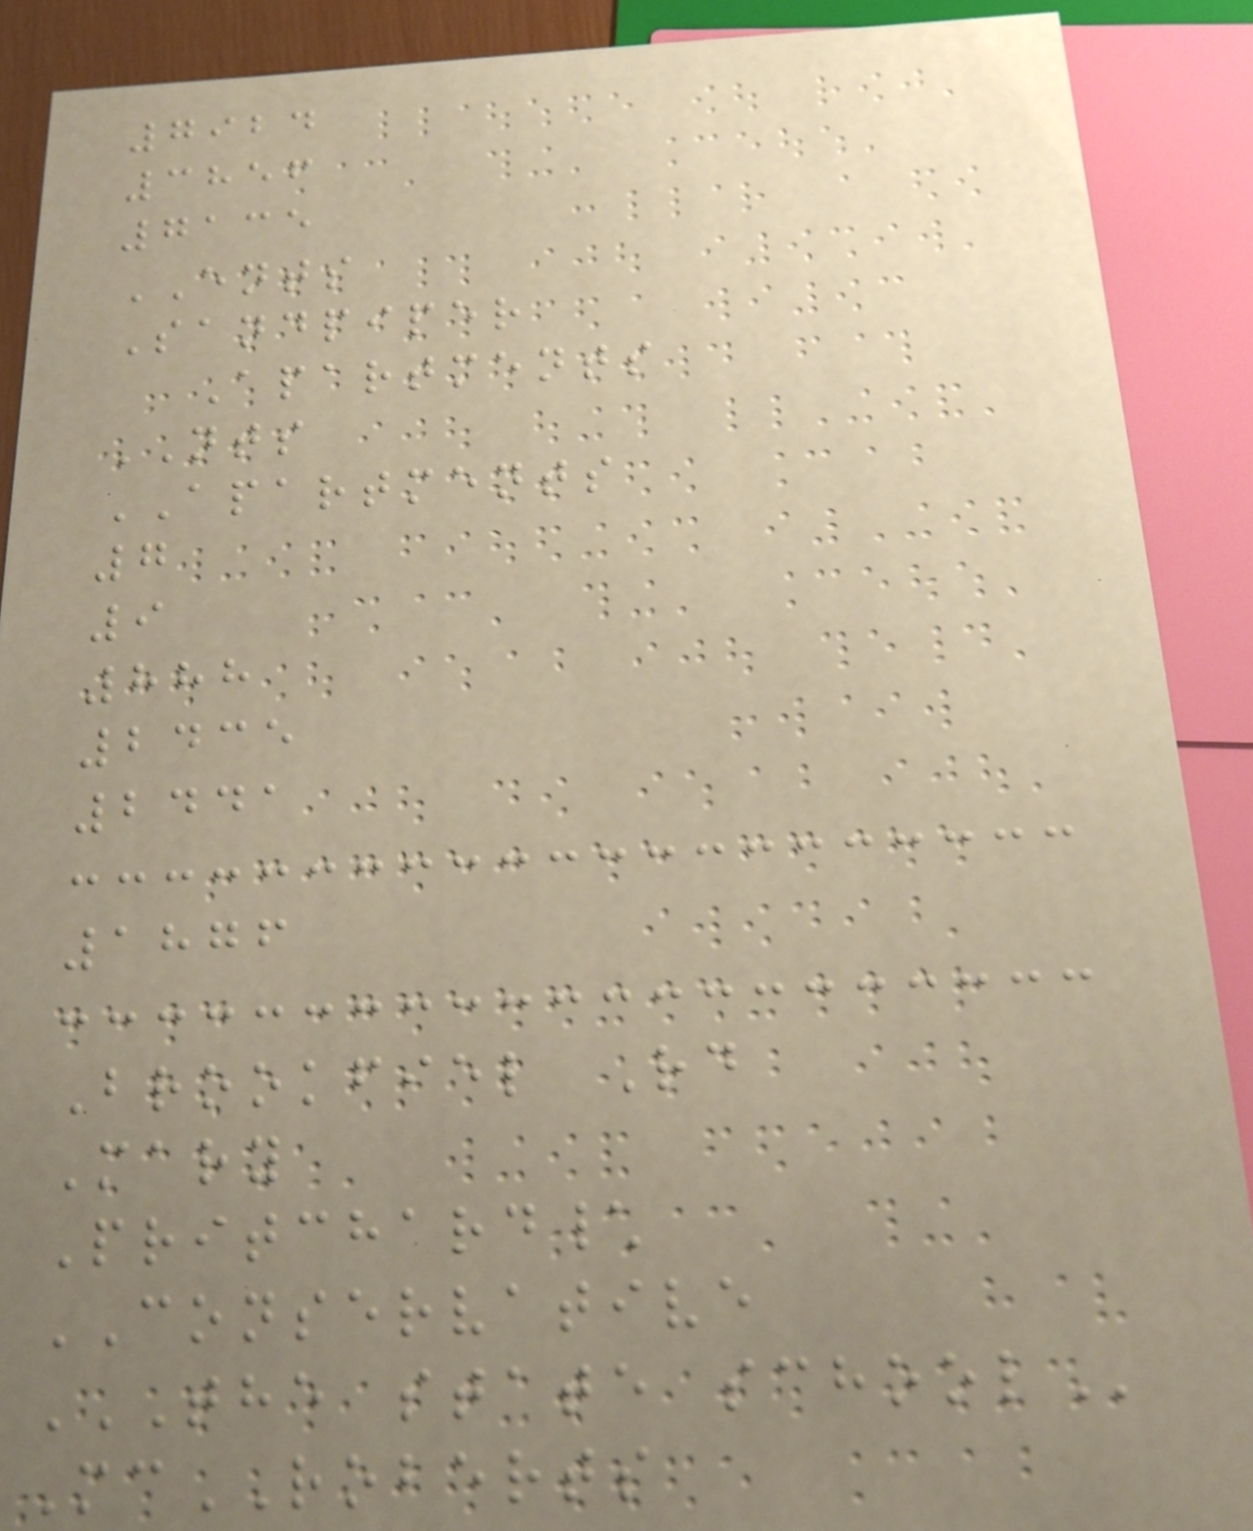7924
3856
7135
ENTS
Sandpiper
Apartments
NTS
APARTMENTS
7
9
888
2435
2441
1876
Brookfiel Rd
Mary
Pritchard\
CONSERVATIVE
THE STATE SCHOOL
McROBERTS
